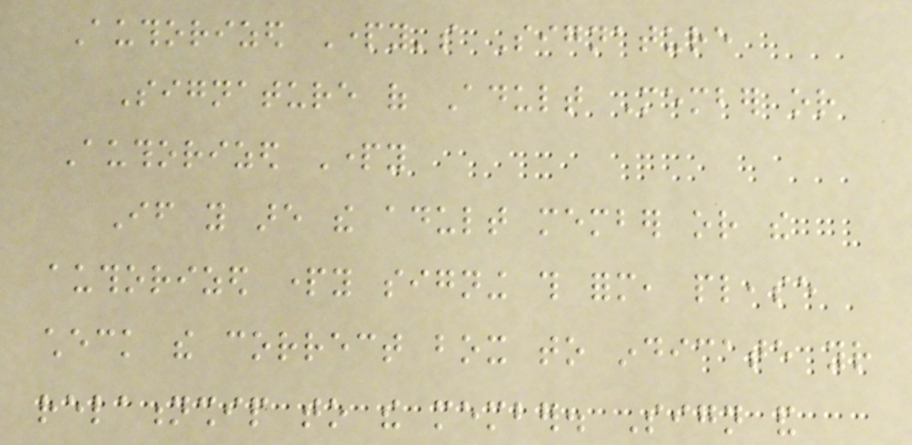Authorized Party's Signature
Signature of Adult Member or
Authorized Party
If you are the adult member or the
authorized party signing this form, please
check the correct box to indicate your
relationship to the member. Sign and
